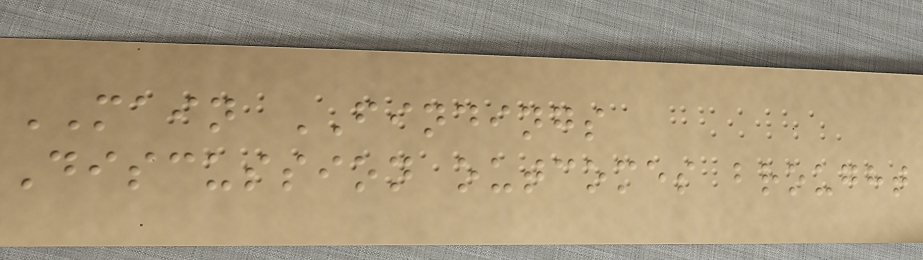MAIN FINDINGS
Discussion outcomes brought
